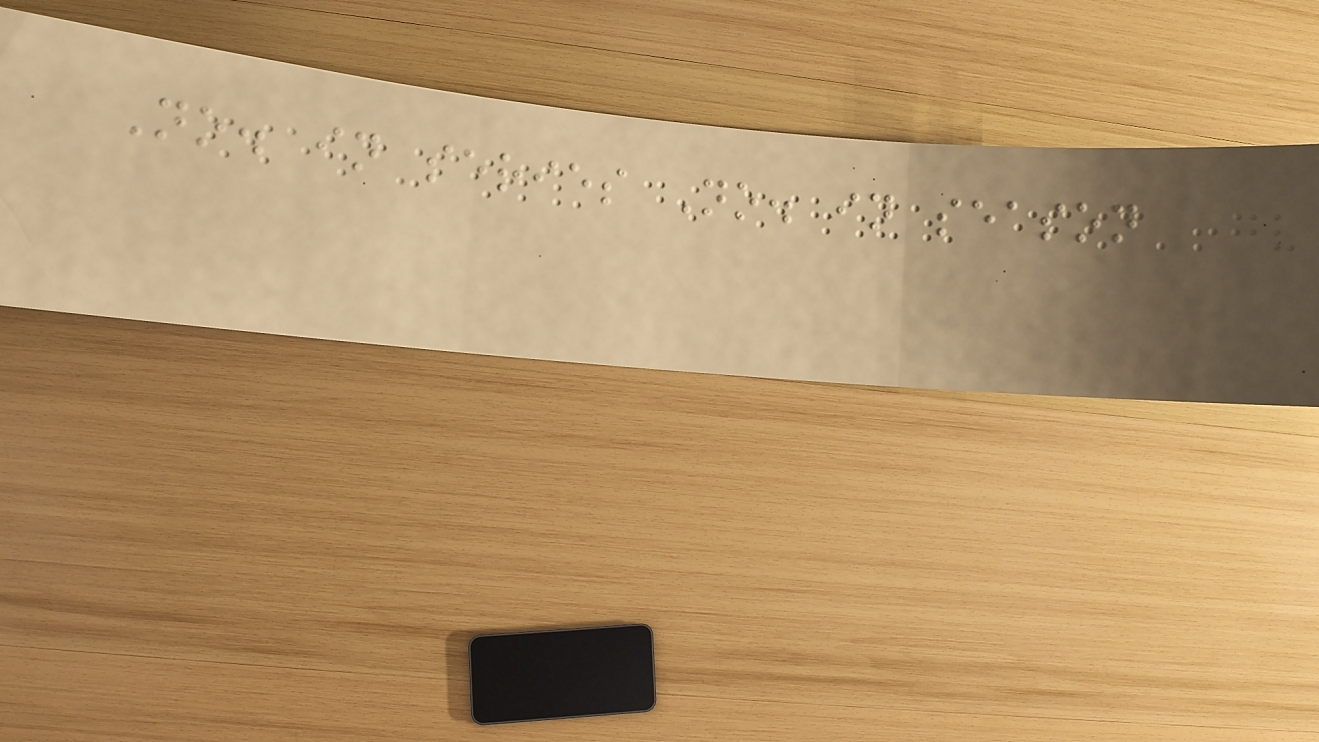No. in series No. in season
